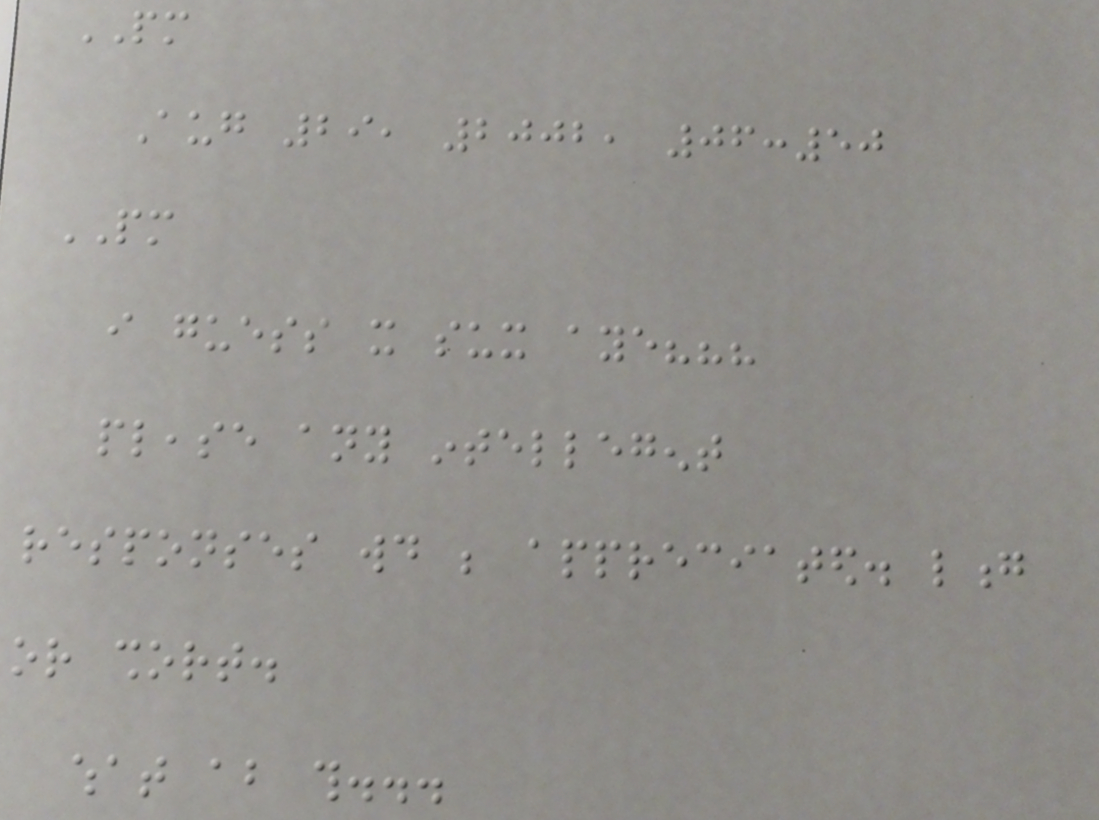PM
Aug 29, 2002, 06:50
PM
i guess it sux aye???
please any intellegent
responses would be appreciated. long
or short.
what about this...
